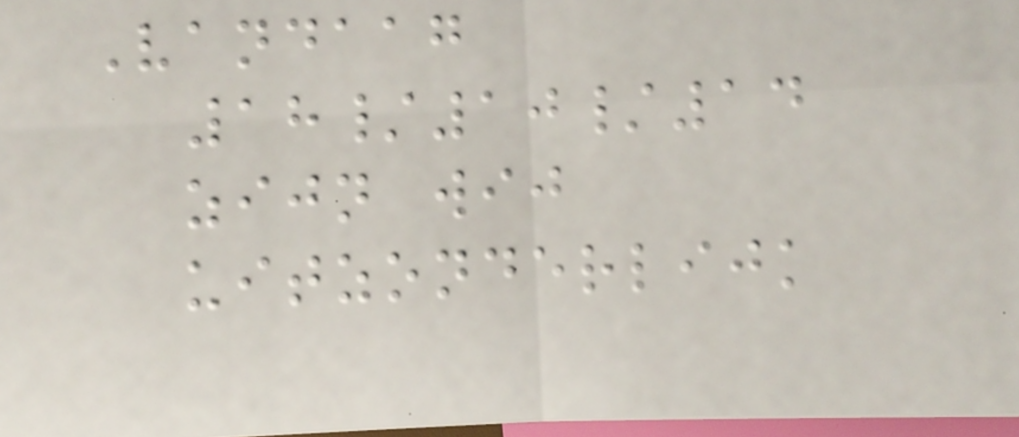Vandaag
18/10/14
zijn wij
uitzonderlijk
